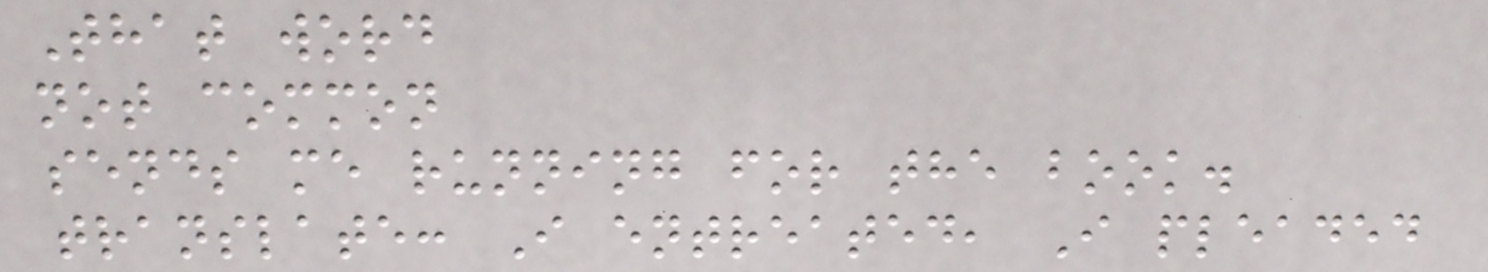That word
not common
sends me running for the book.
translate: I entreated, I pleaded
